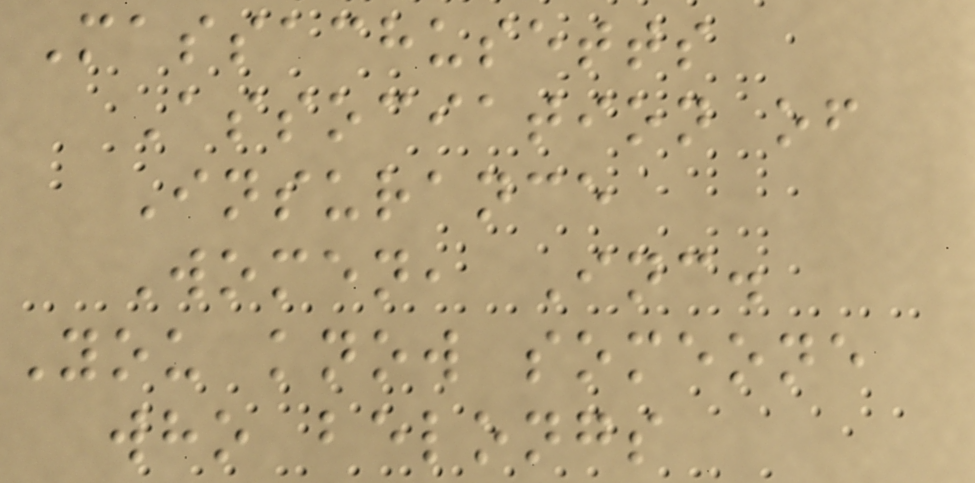Massachusetts
Association of
Insurance
Women, Inc.
You know someone
who belongs
